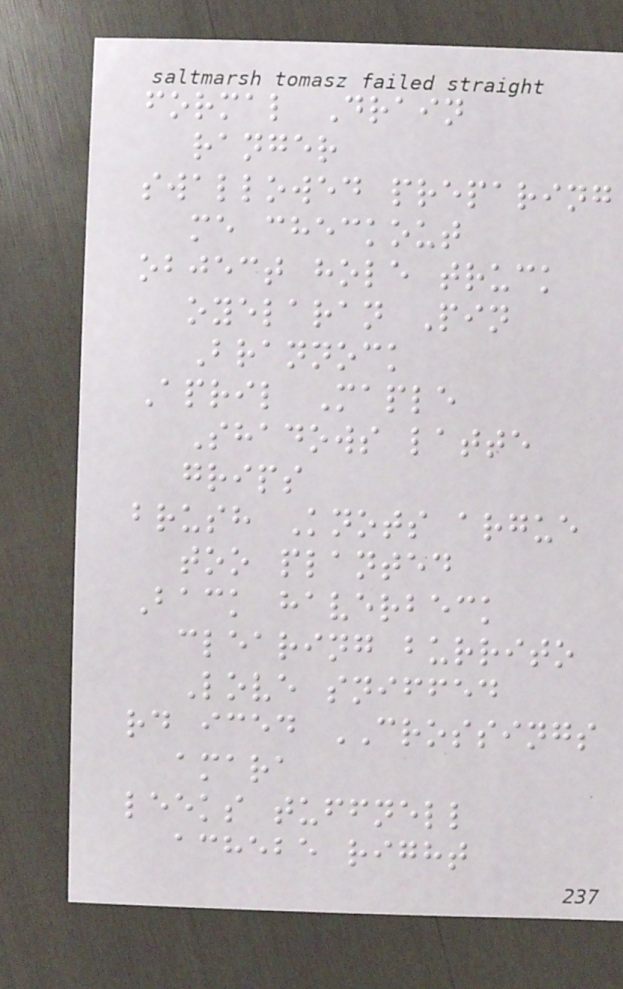formal Drain
ranger
swallowed preparing
me checkout
object hole truck
oyelaran Pin
Brannock
April Maple
Shadows latte
grips
brush Knots argue
too planted
Back haverbeck
clearing burrito
Love sniffed
rd iced CROSSINGS
amara
leeks tuffnell
achebe right
